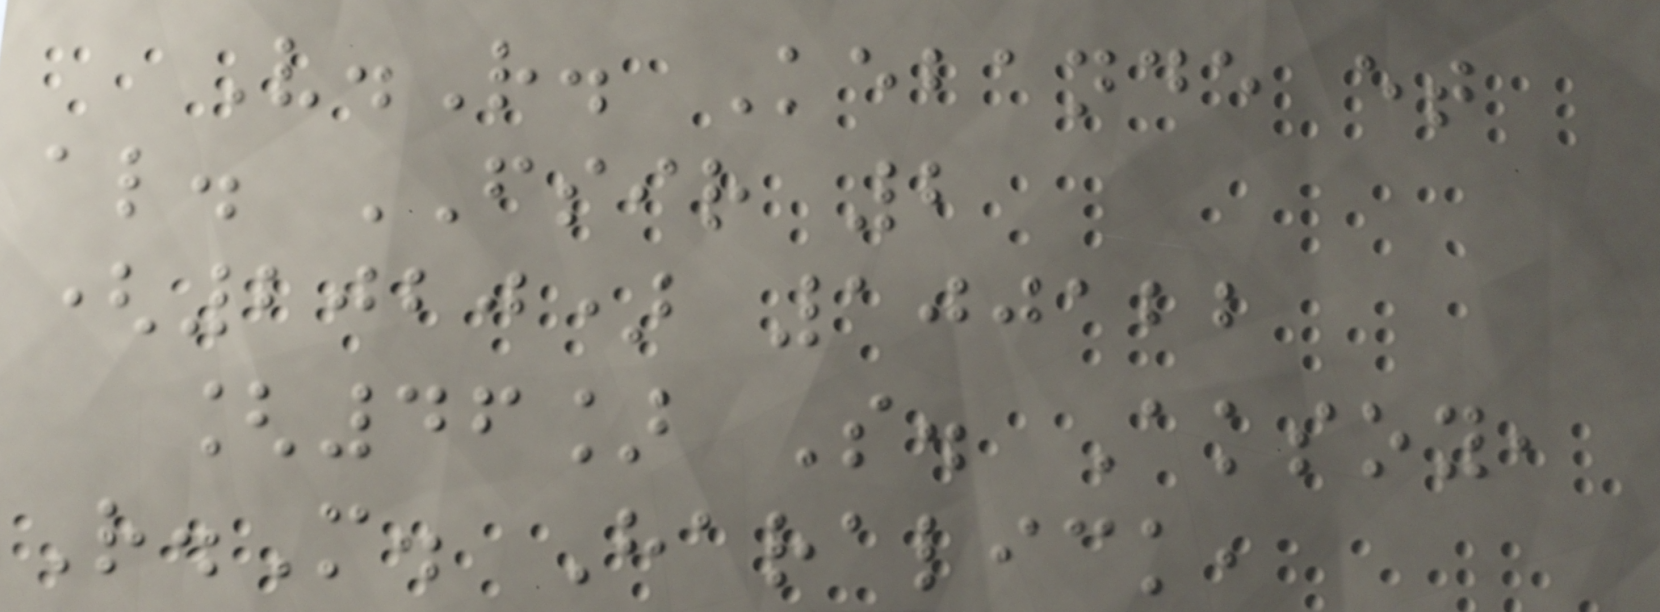V.R. Kebande et
al. FSIR 2
(2020) 100122
[46] S. Aksoy,
R.M. Haralick,
